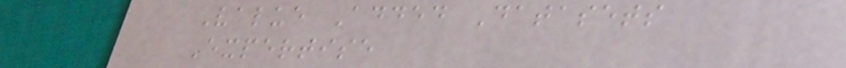Value Added Datasets
Expertise
